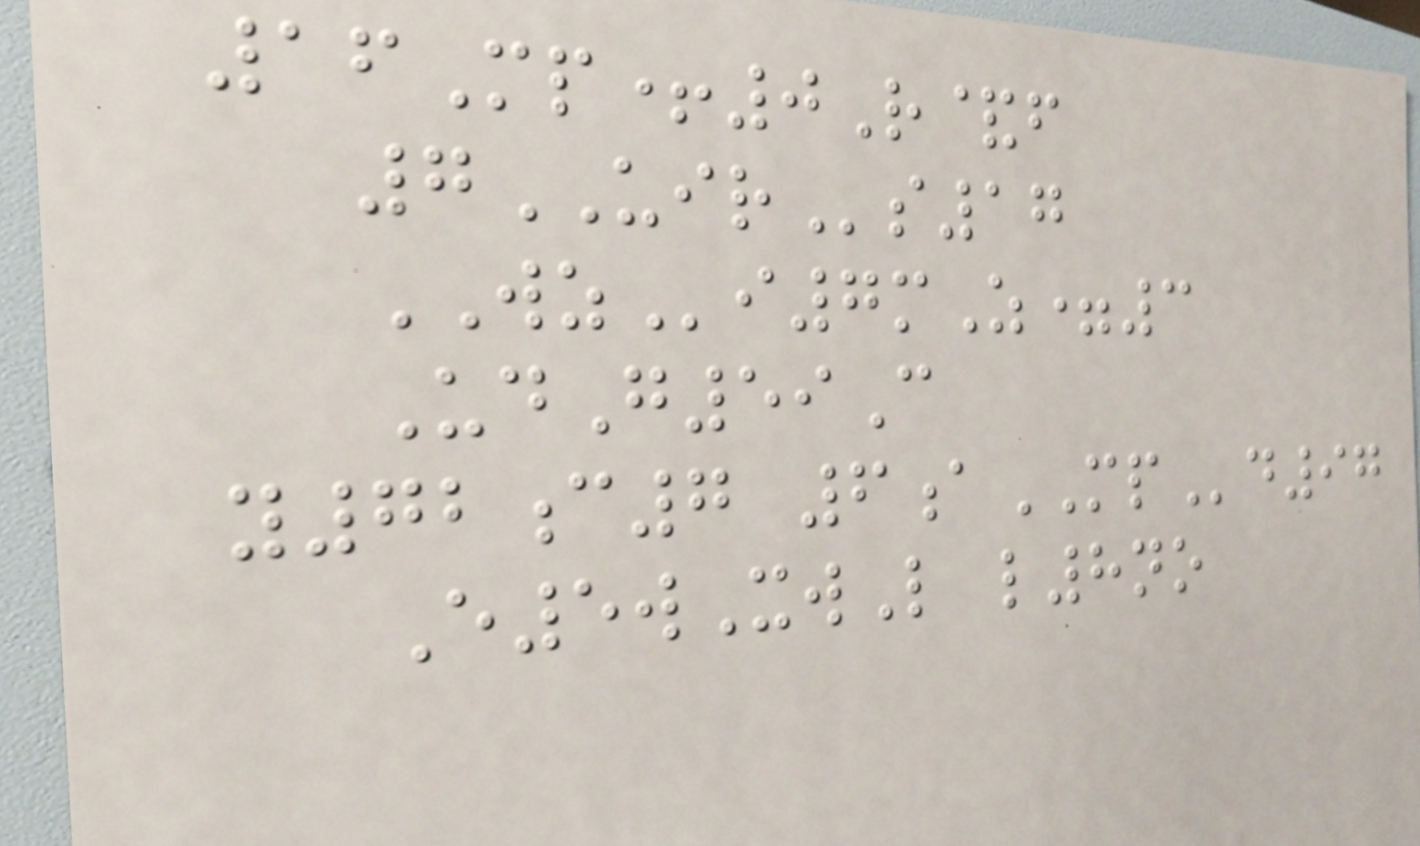16Mp+0R&f
7UIRs17
WZi7mZ=3
UdG59C
y72c7 6aMPd97
E5wXwL l8no
